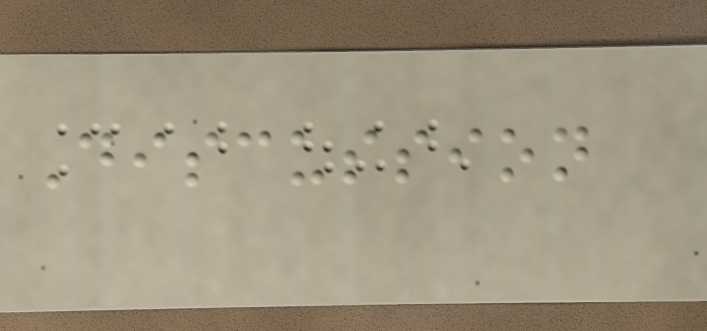Discussion
